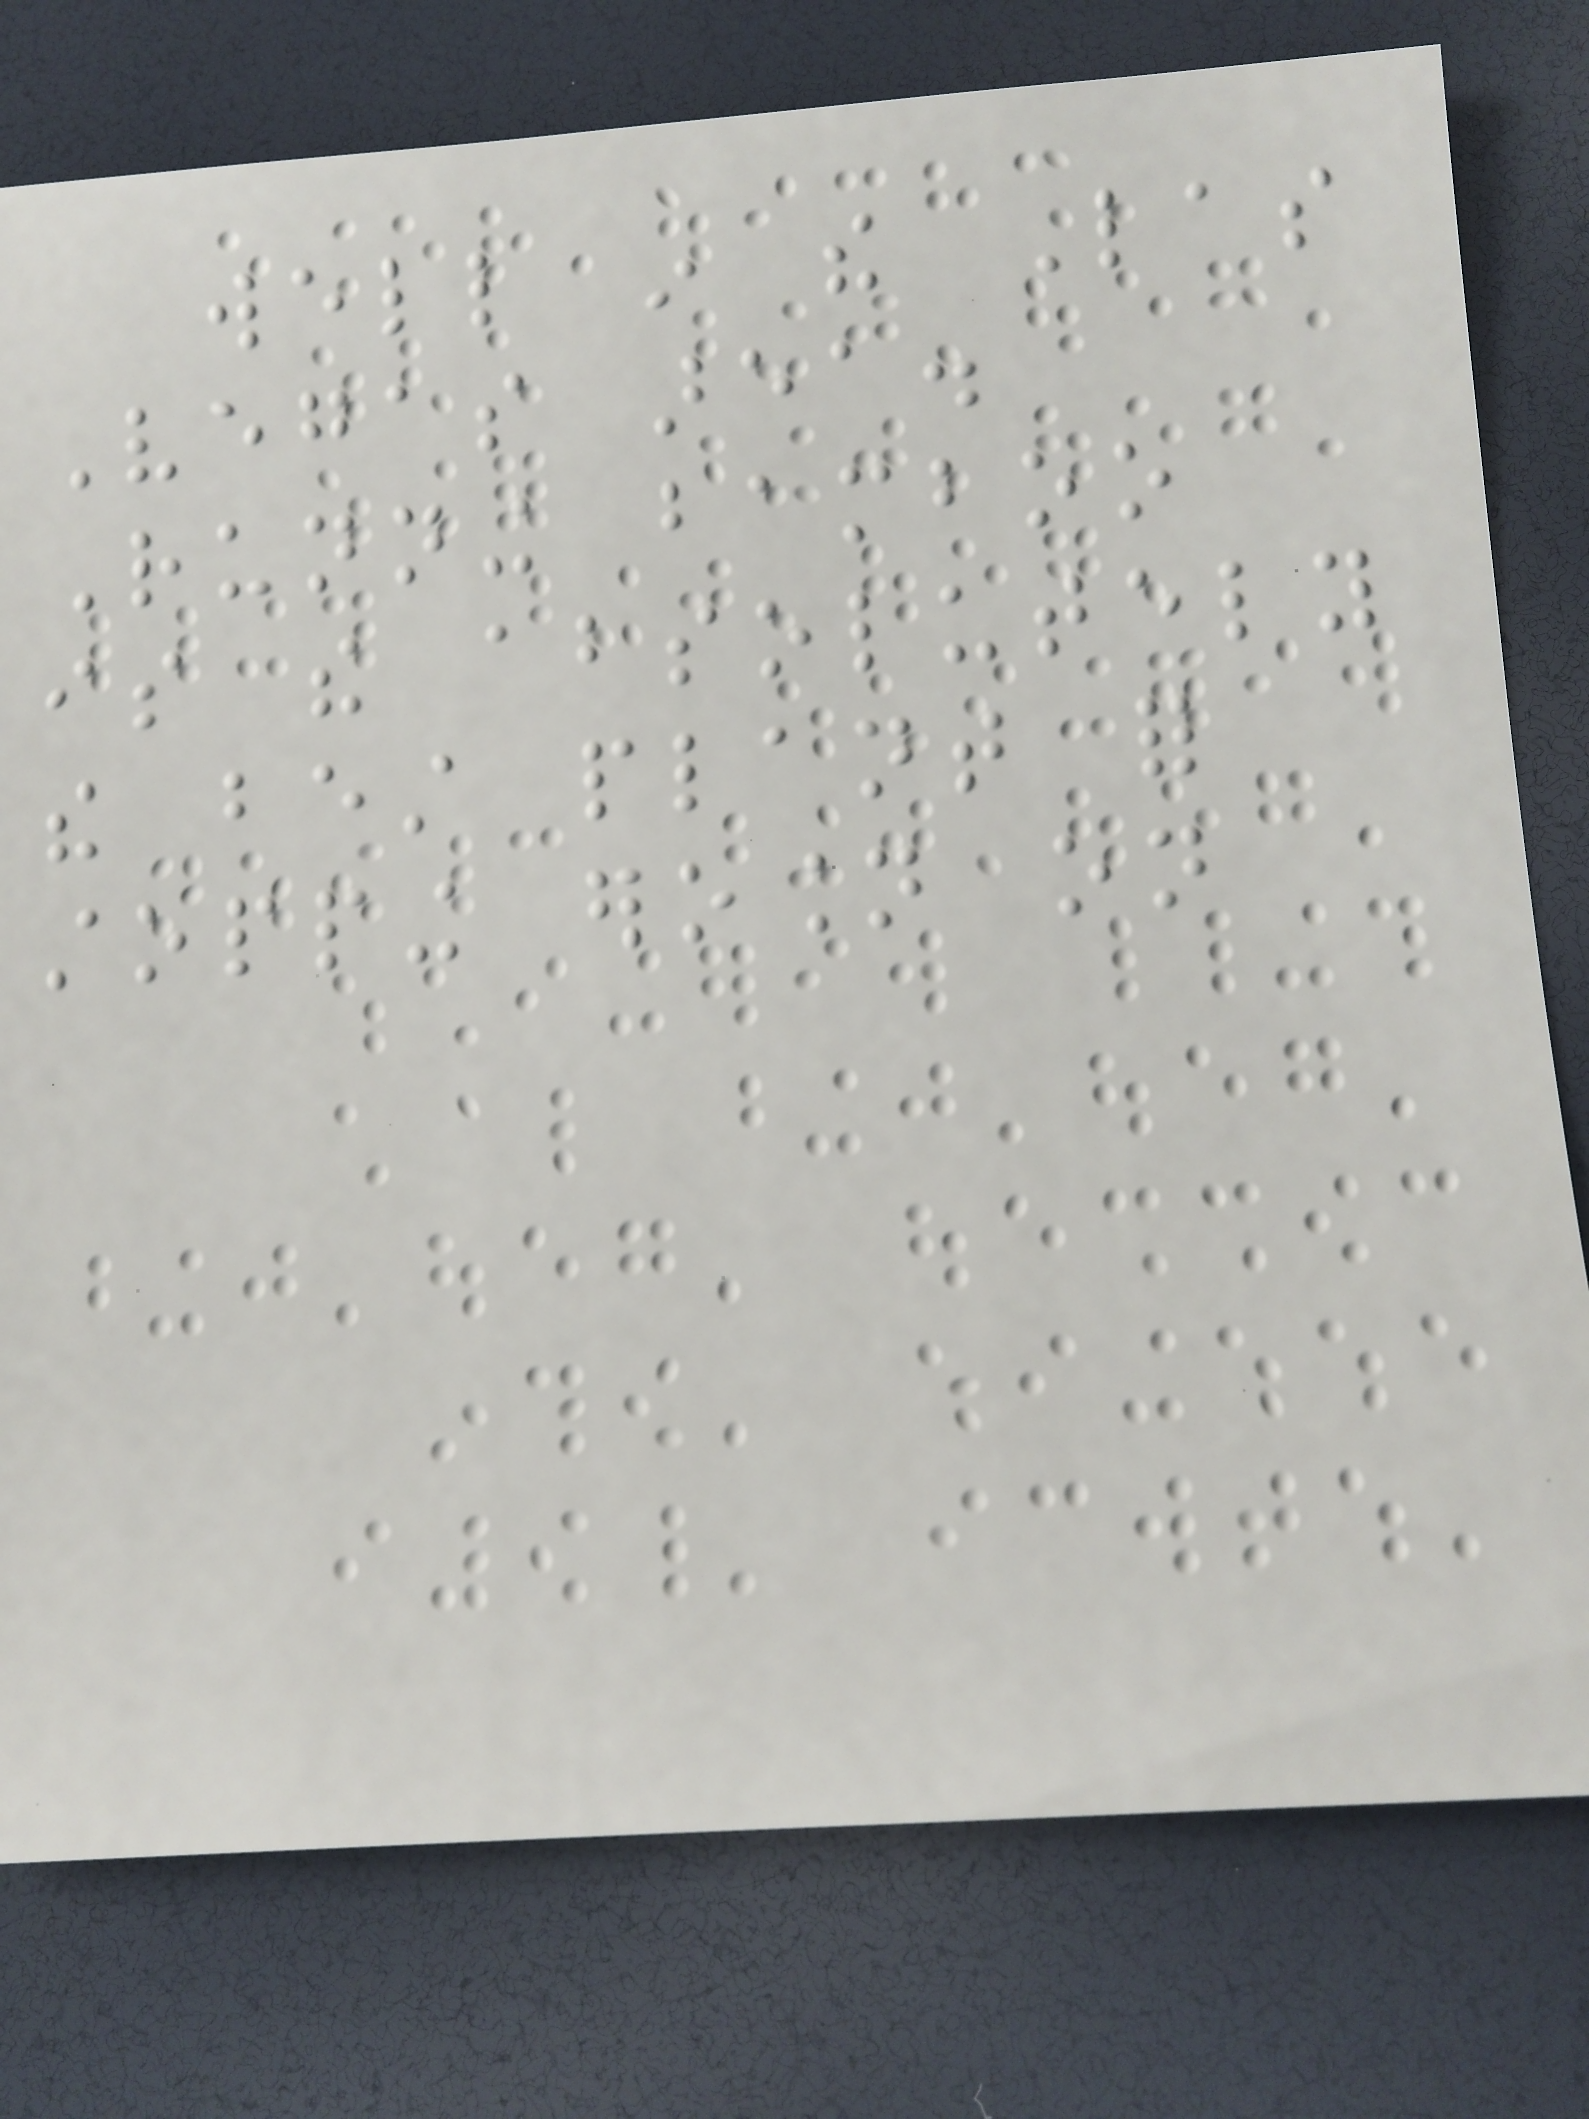well in the Las
Vegas area.
Running bamboo
is the absolutely
the best plant for
stopping erosion on
